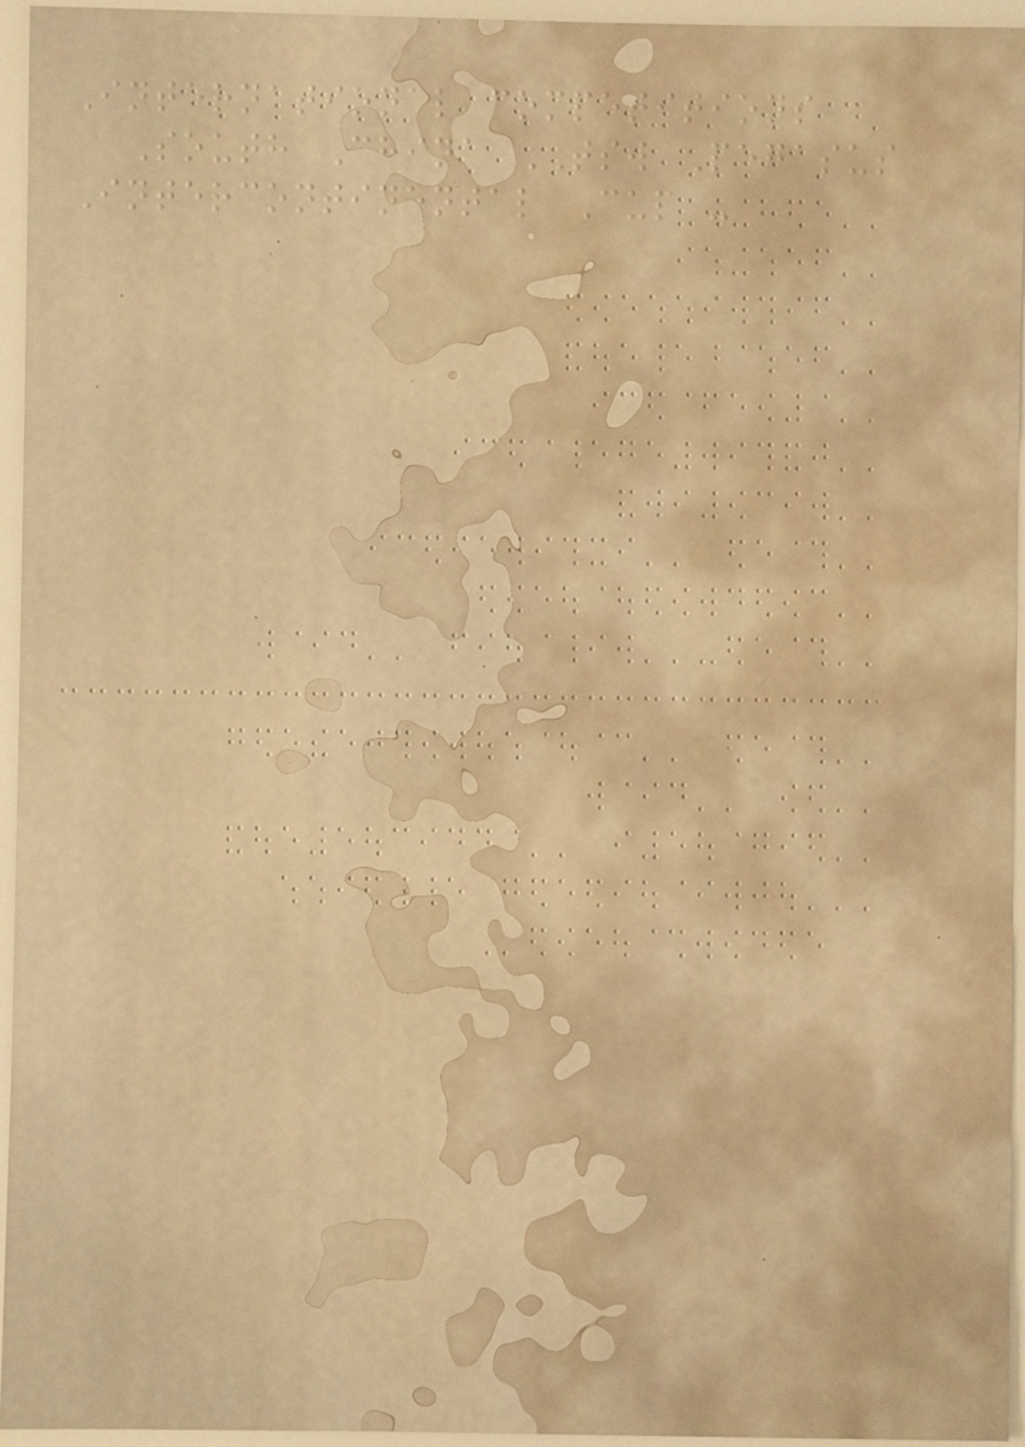International competitions
South China TSW Pegasus
Intercontinental Cup -
